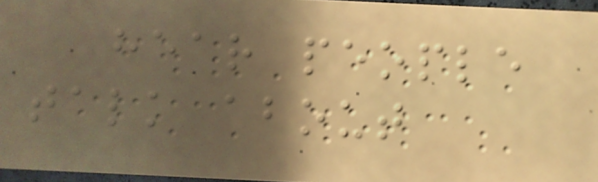hear people
talk about
